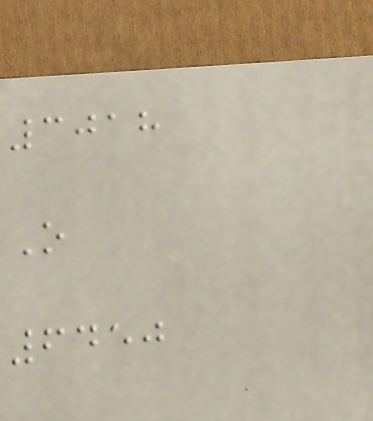3018
O
6450
